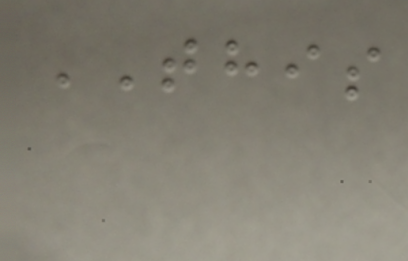THIS
